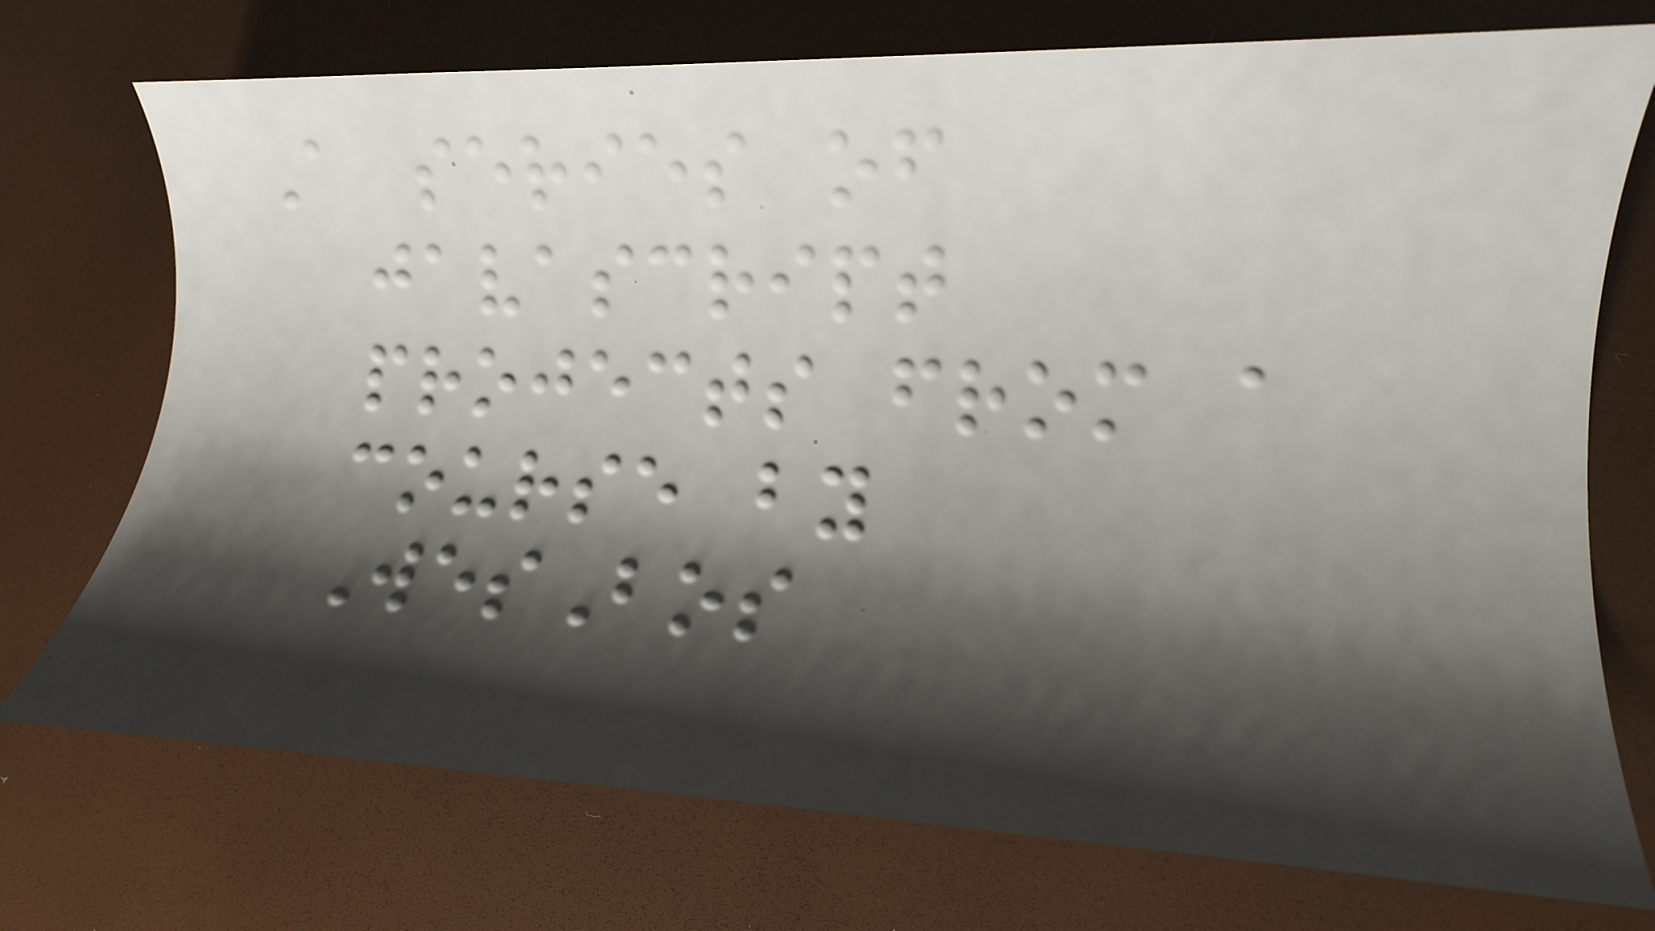A series of
javascript
projects from a
course by
WesBos
